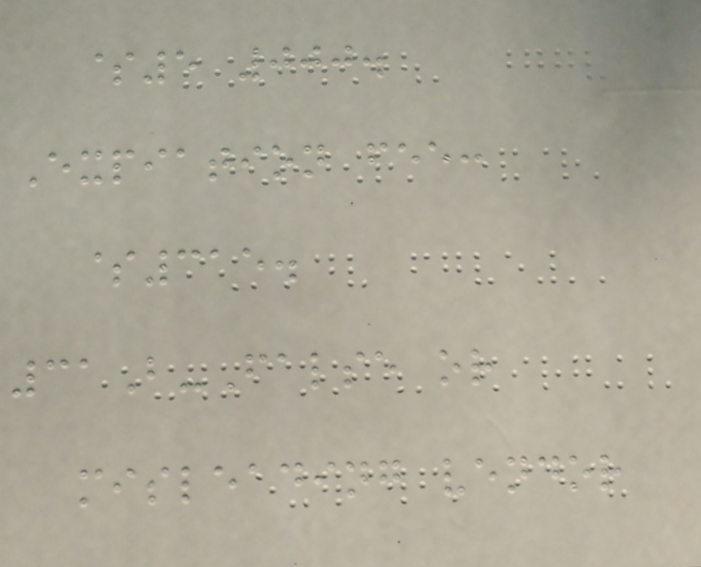$5 000.
Expiation fee:
$315.
31B-False or
misleading vendor
